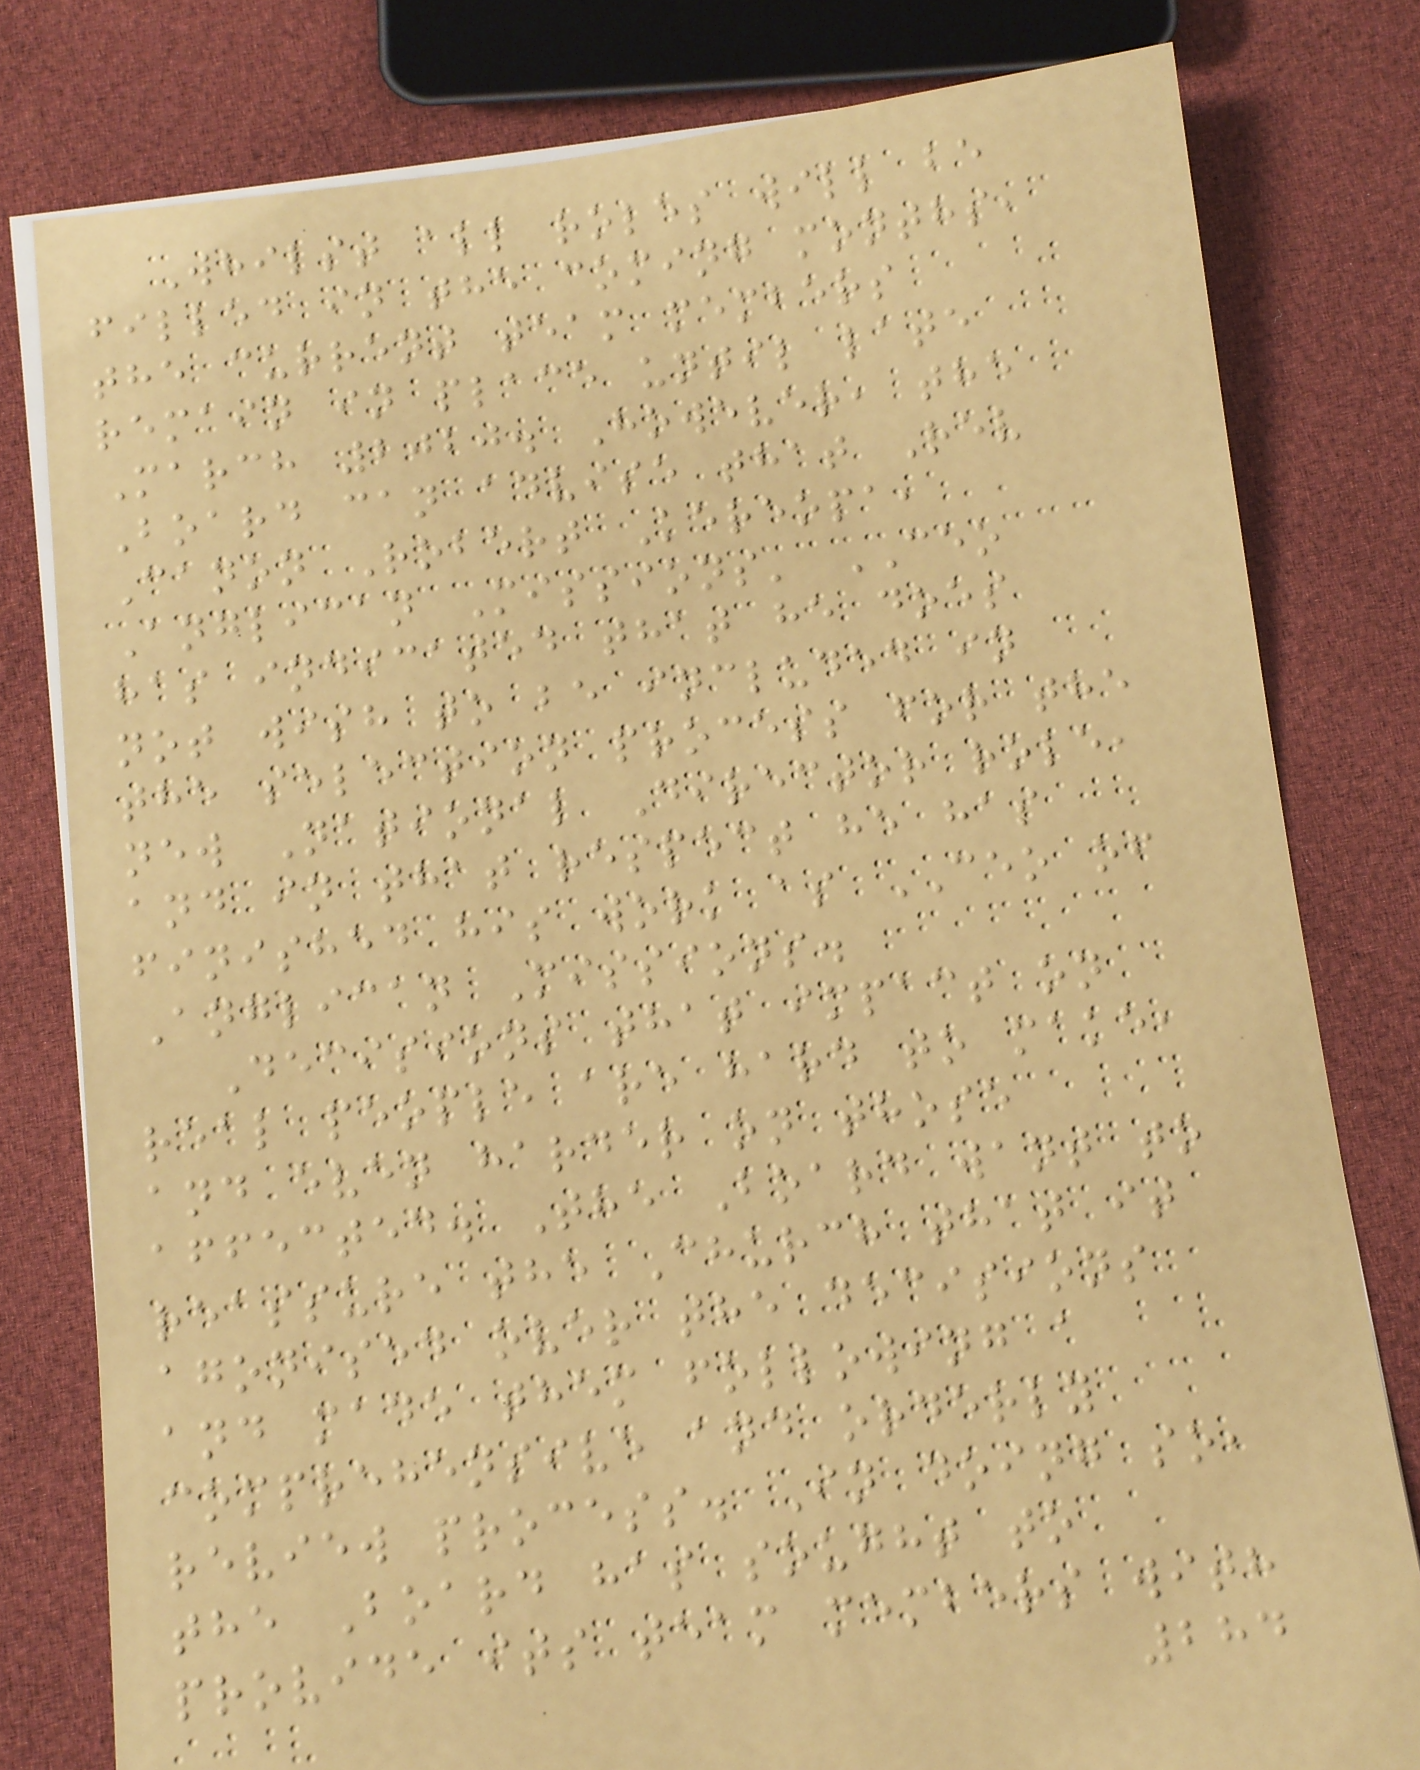Whilst all roles will be
filled in the coming months,
the current team members
remain in place until late
March 2020. However, the
Board can advise that Rev
Canon Robert Kereopa,
Anglican Missions' CEO
has indicated that he does
not wish to be included in
the selection process for the
new National Director role,
and in that respect he has
finished his work as CEO of
Anglican Missions.
Decisions that impact on
real people are hard to make,
and even harder on those
affected. The Board want to
reassure the Church that it
agonised over the decisions
and made them following a
comprehensive and orderly
review process. In doing so,
the Board has sought to
provide its team members with
284
